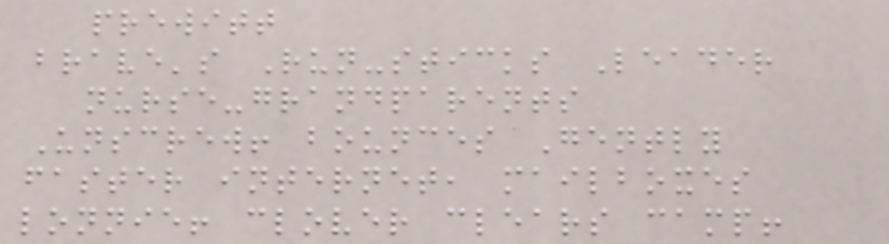prewitt
brave's Run-sticks Leader
nurse-grandparents
Unscrew! bounces Gently
faster internet, mailboxes
lonnie! clover clears camp!
